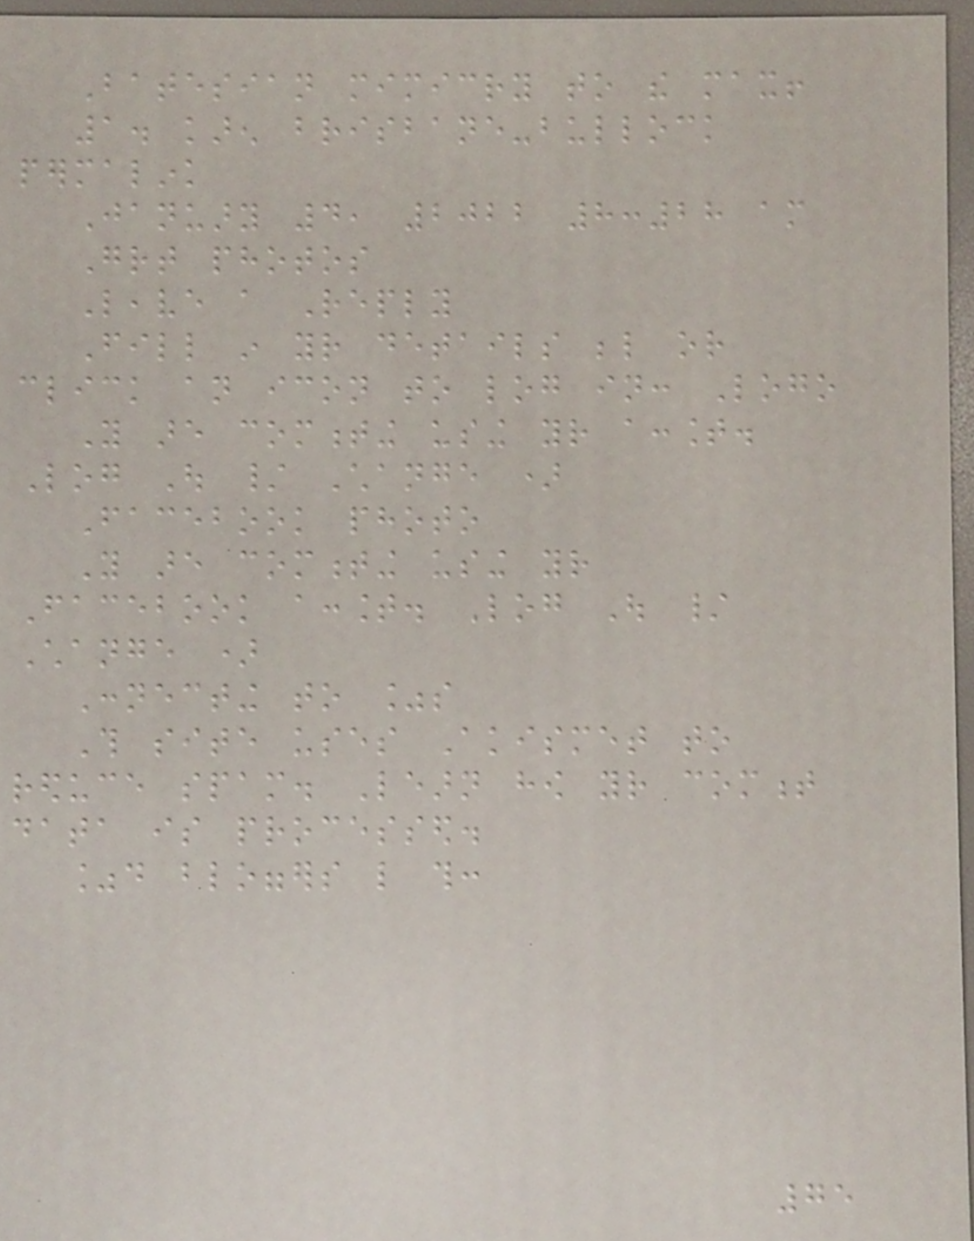Batesian mimicry to the max!
1. karen brisbane-bullock
permalink
January 4, 2022 8:28 am
Great photos
Leave a Reply
Fill in your details below or
click an icon to log in: Logo
You are commenting using your account.
Log Out / Change )
Facebook photo
You are commenting using your
Facebook account. Log Out /
Change )
Connecting to %s
This site uses Akismet to
reduce spam. Learn how your comment
data is processed.
%d bloggers like this:
75
